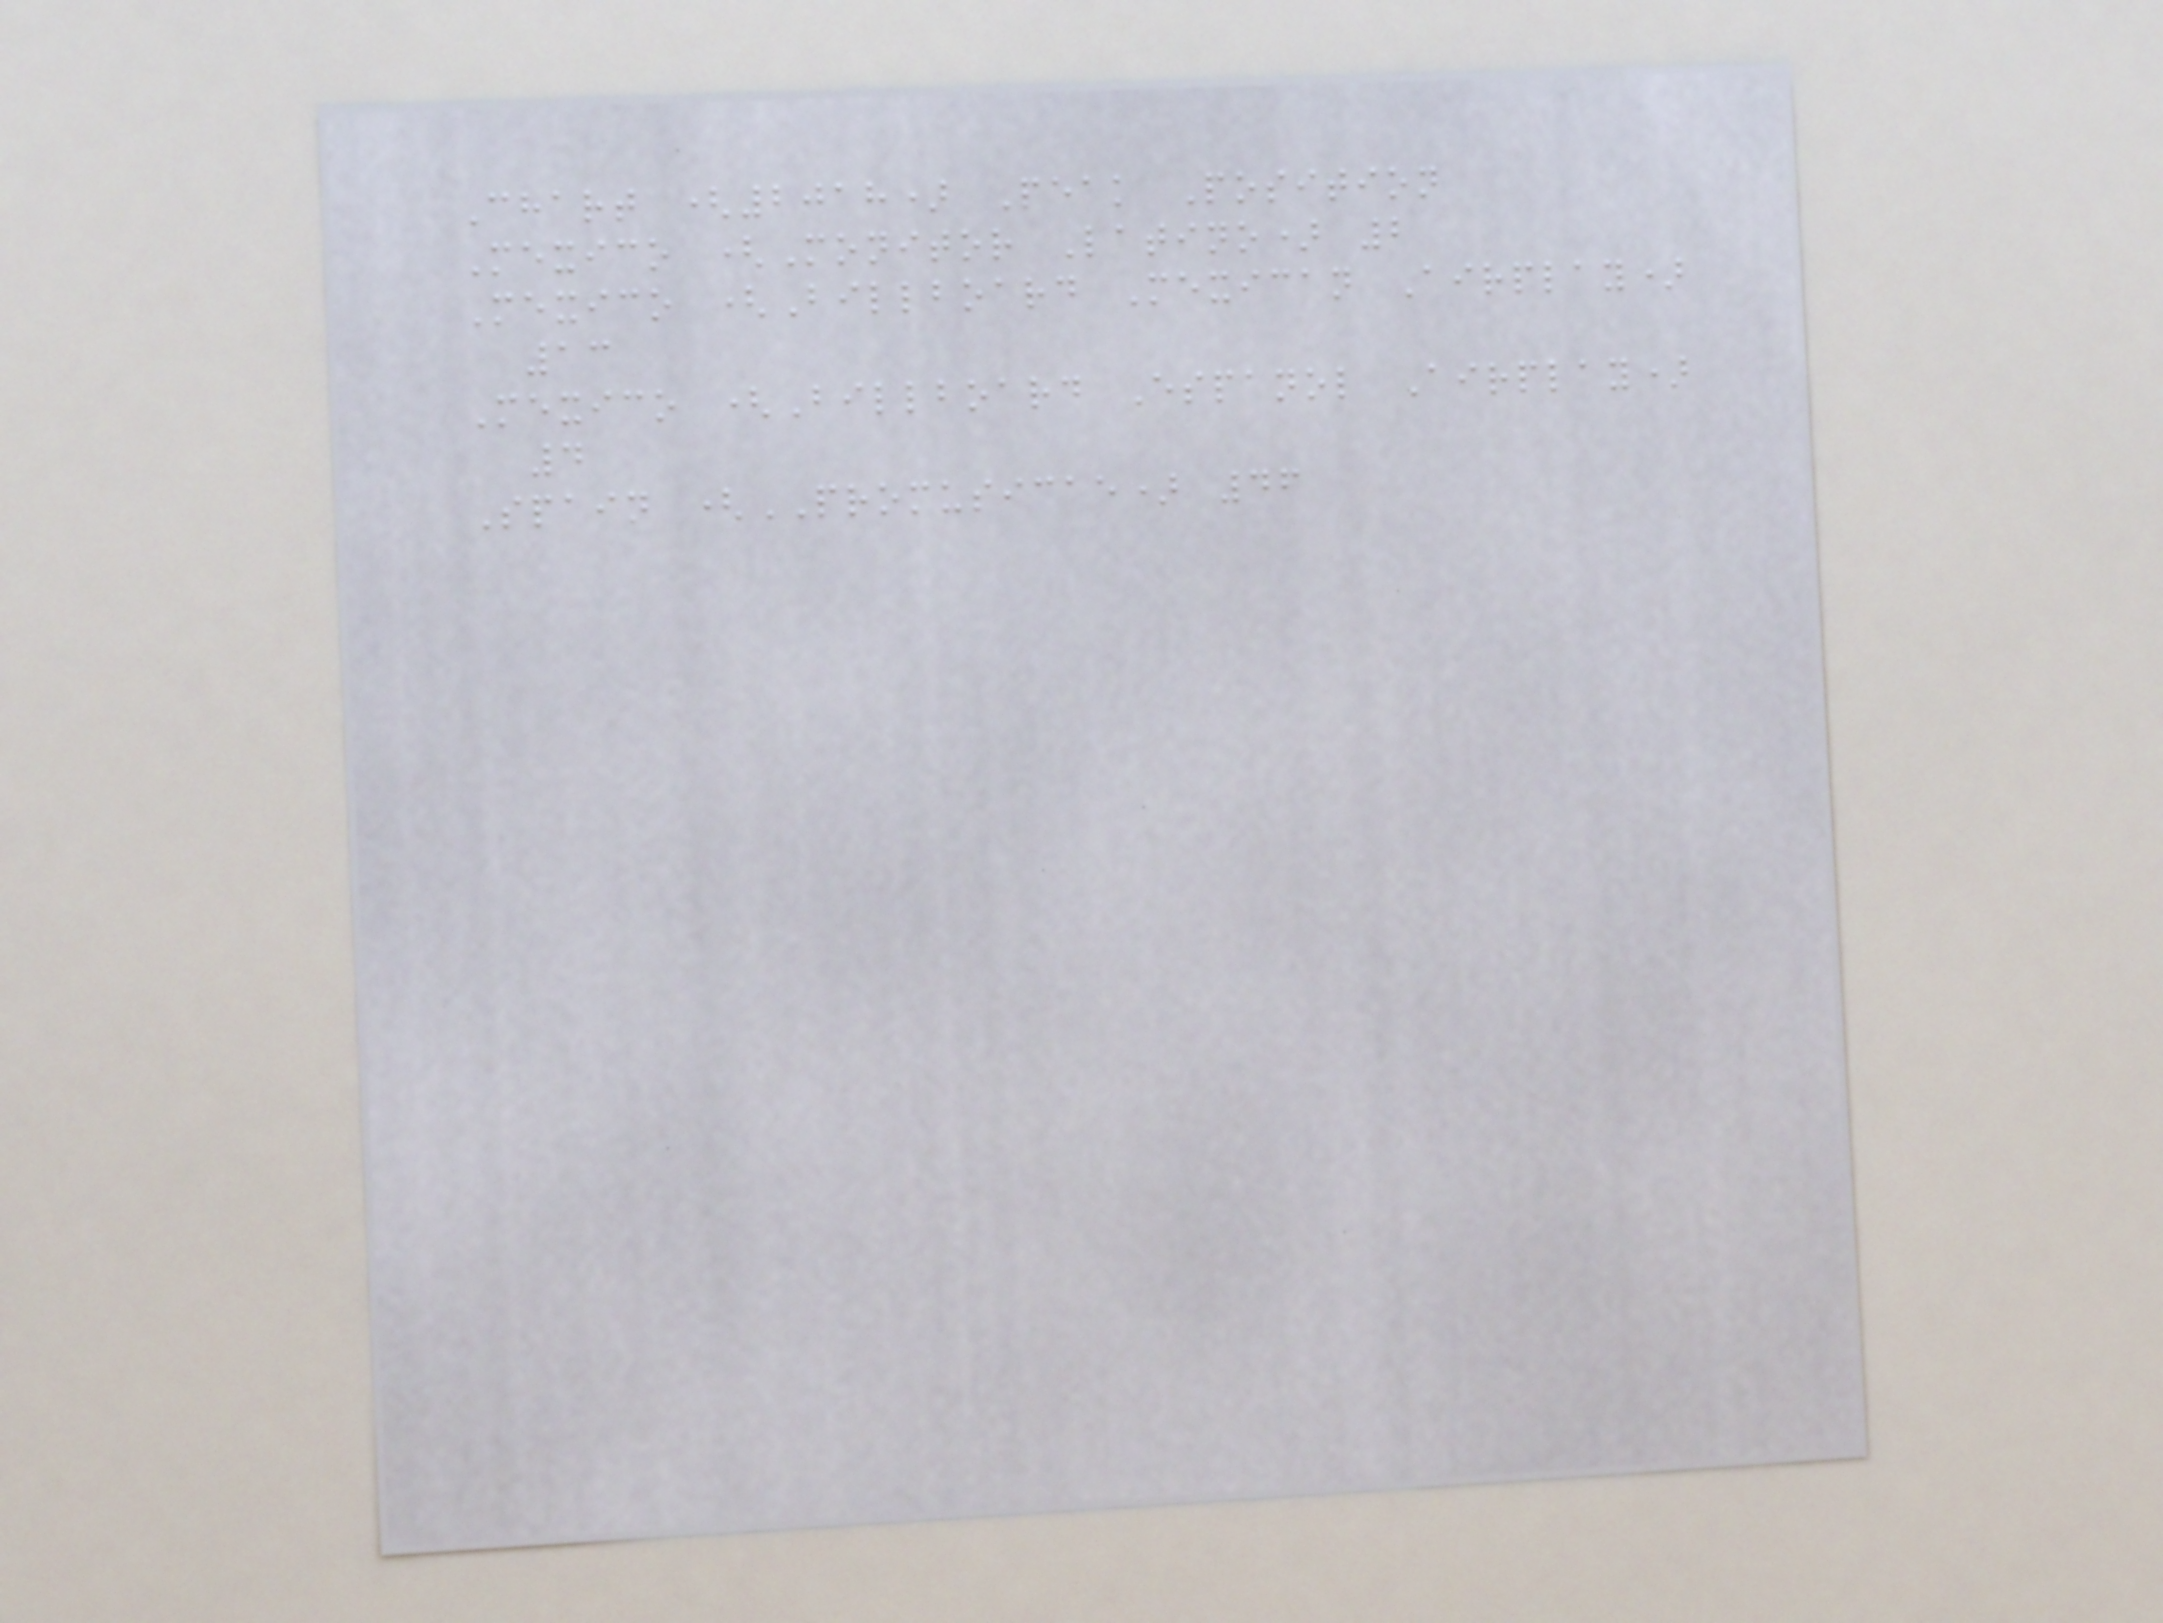Chart (2018) Peak Position
Mexico (Monitor Latino) 2
Mexico (Billboard Mexican Airplay)
13
Mexico (Billboard Espanol Airplay)
4
Spain (PROMUSICAE) 46
